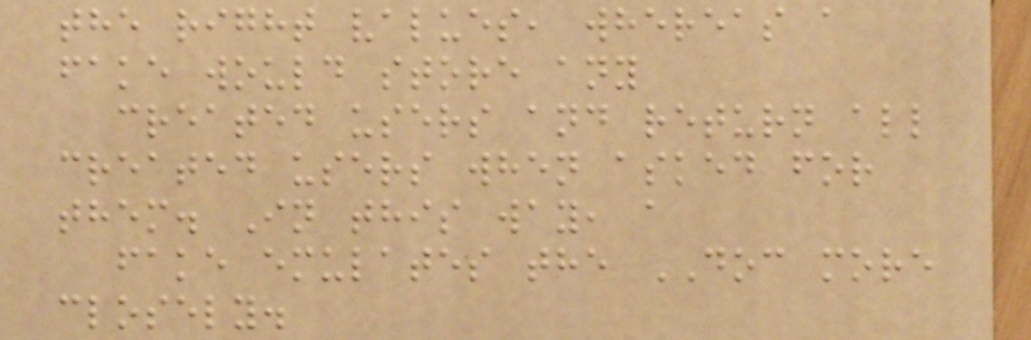the right values, whereas a
fake would store any
created users and return all
created users when asked for
them. In this way, a
fake emulates the DOC more
closely.
